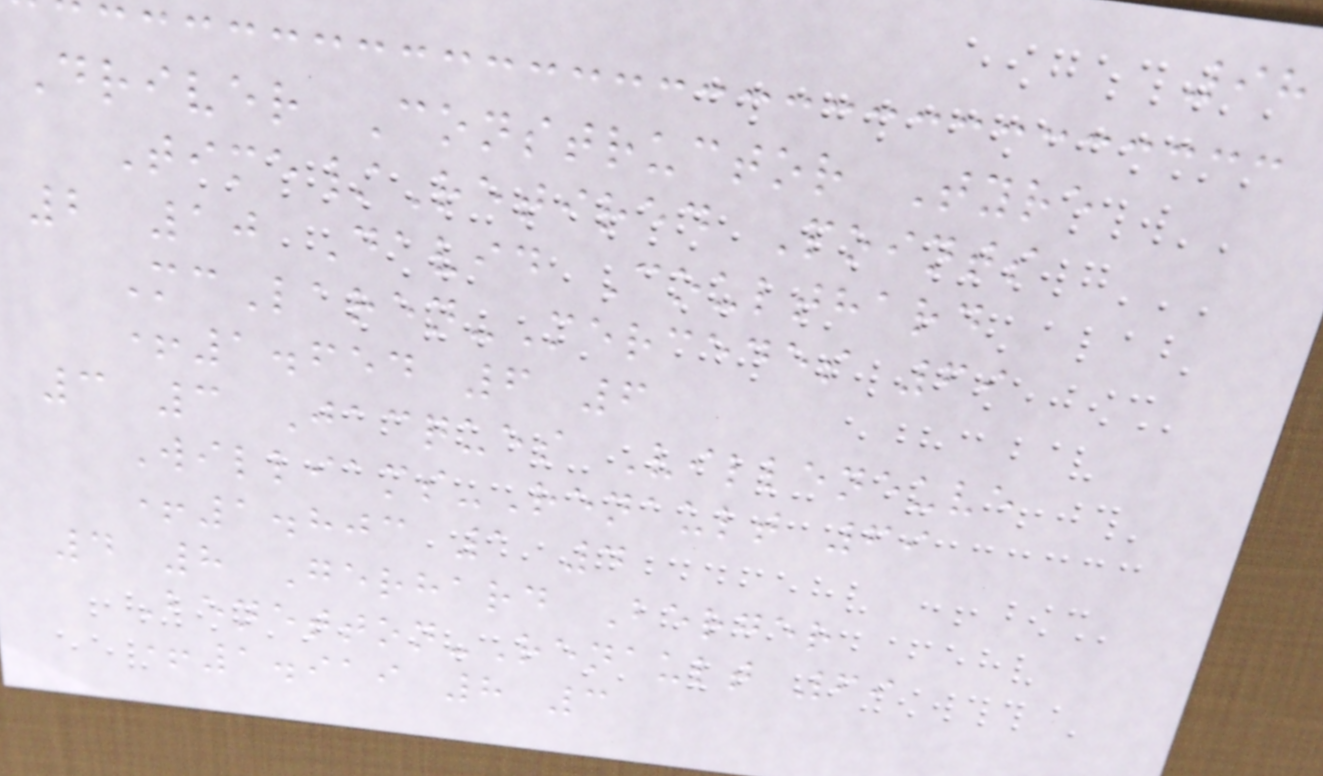98
Driver Constructor Tyre
Time/Retired Points
2 10 David Coulthard
McLaren-Mercedes 69
+1.654 6 6
3 3 Jacques Villeneuve
Williams-Renault 69
+1.803 1 4
4 8 Gerhard Berger
Benetton-Renault 69
+1.919 8 3
